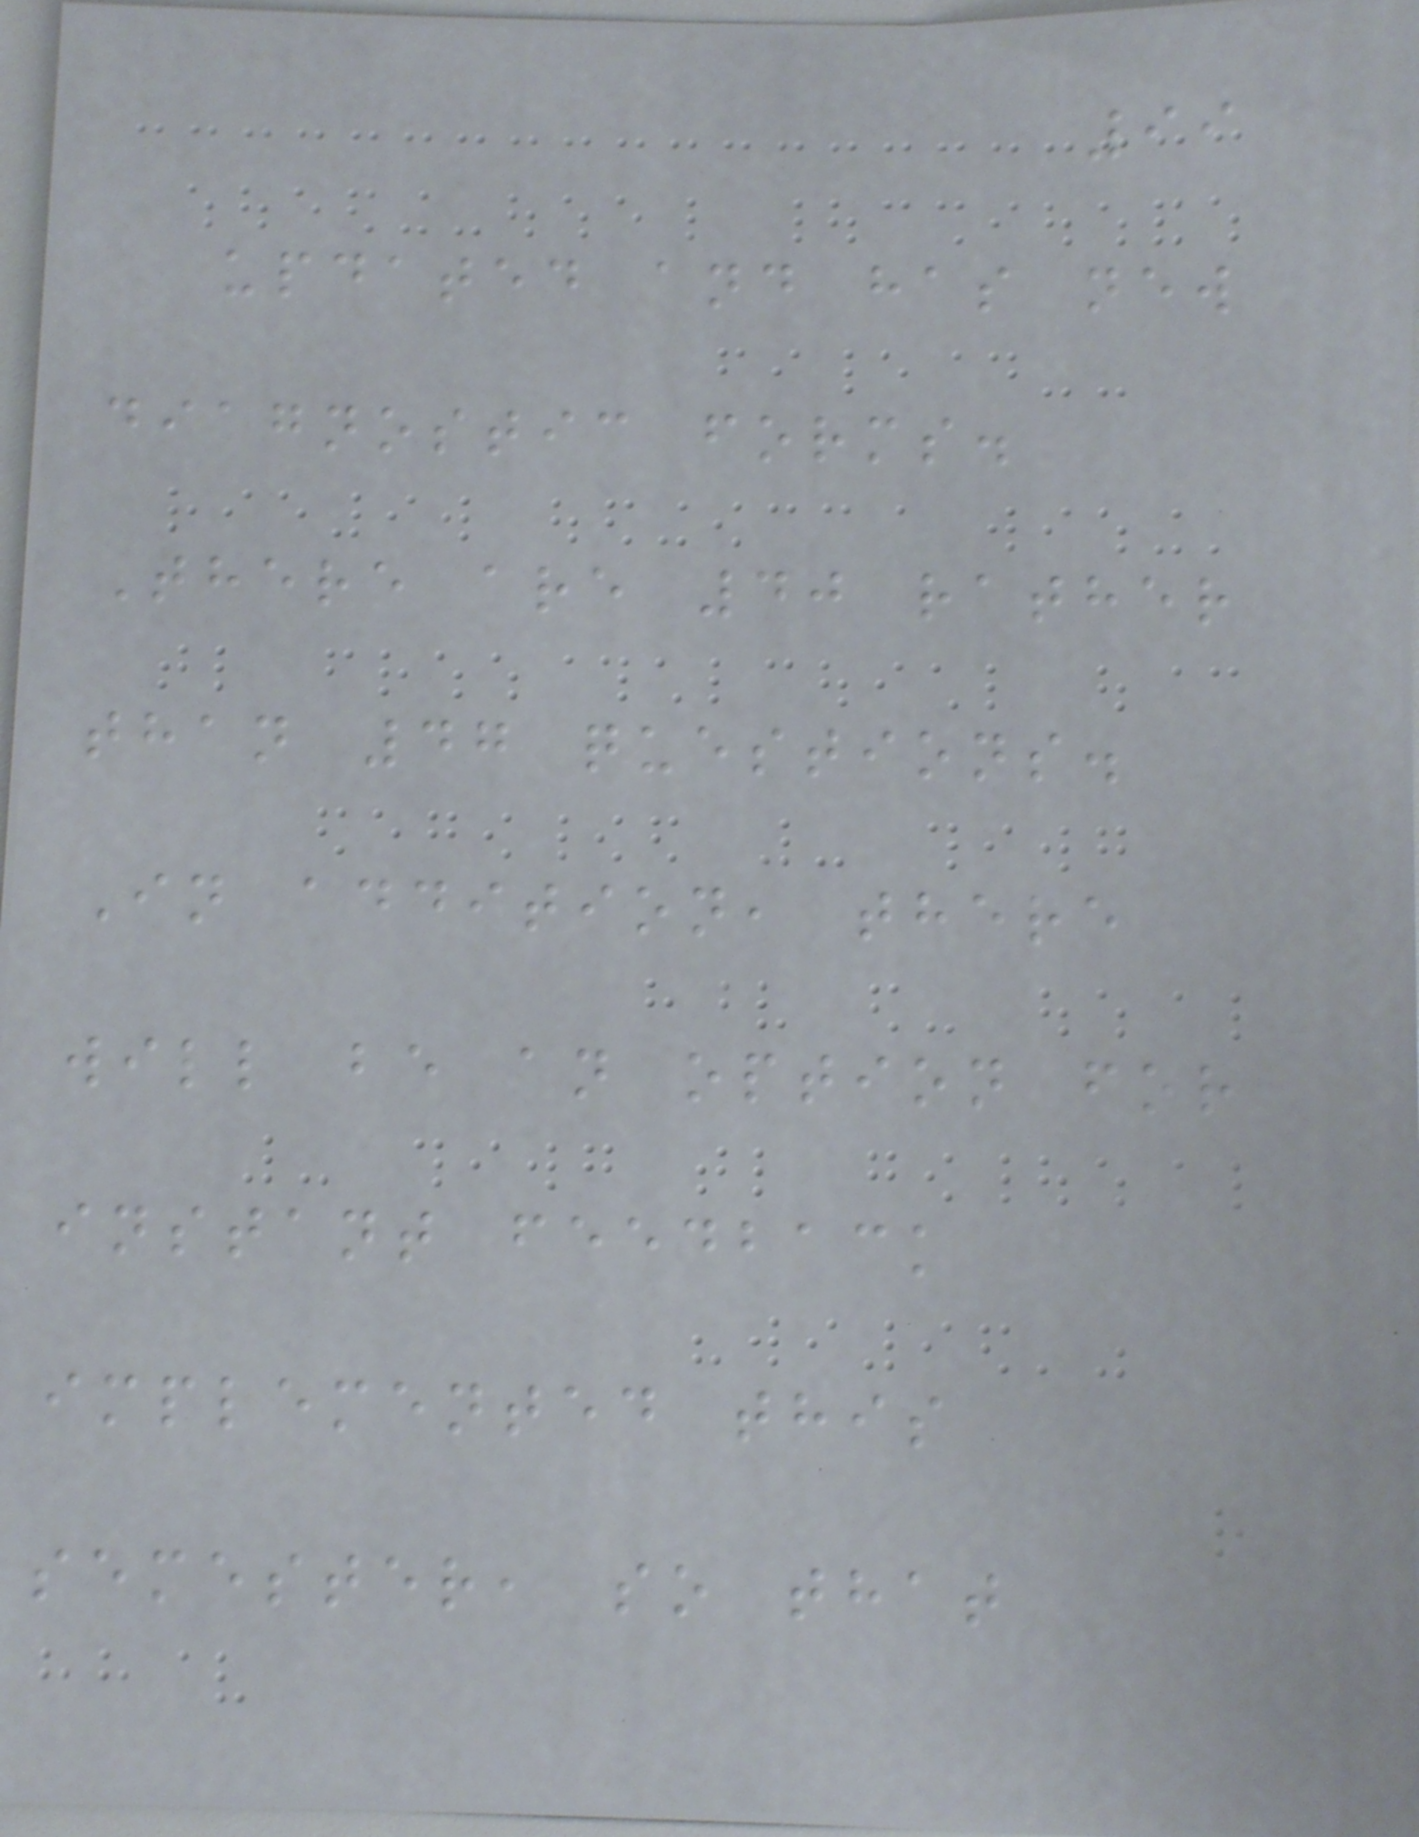99
updated and has new
diagnostic forms.
There are 40 rather
than 47 questions.
In addition, there
will be an option for
instant feedback
implemented this
semester, so that
